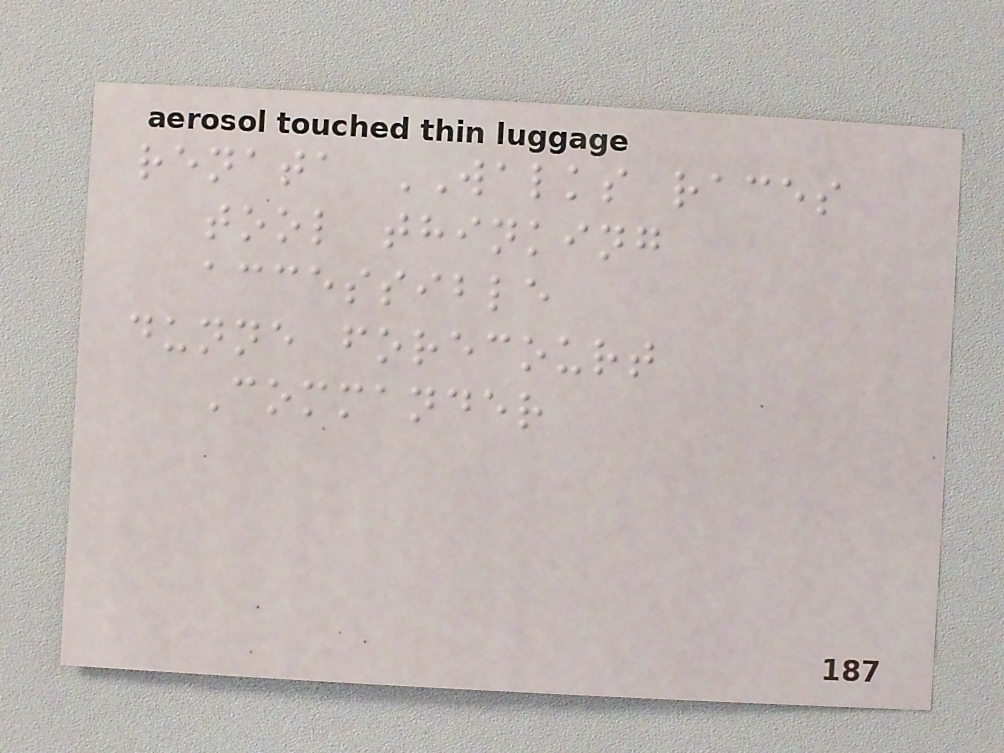renata WALKS races
tool thinking
accessible
dunne forecourt
Commander
